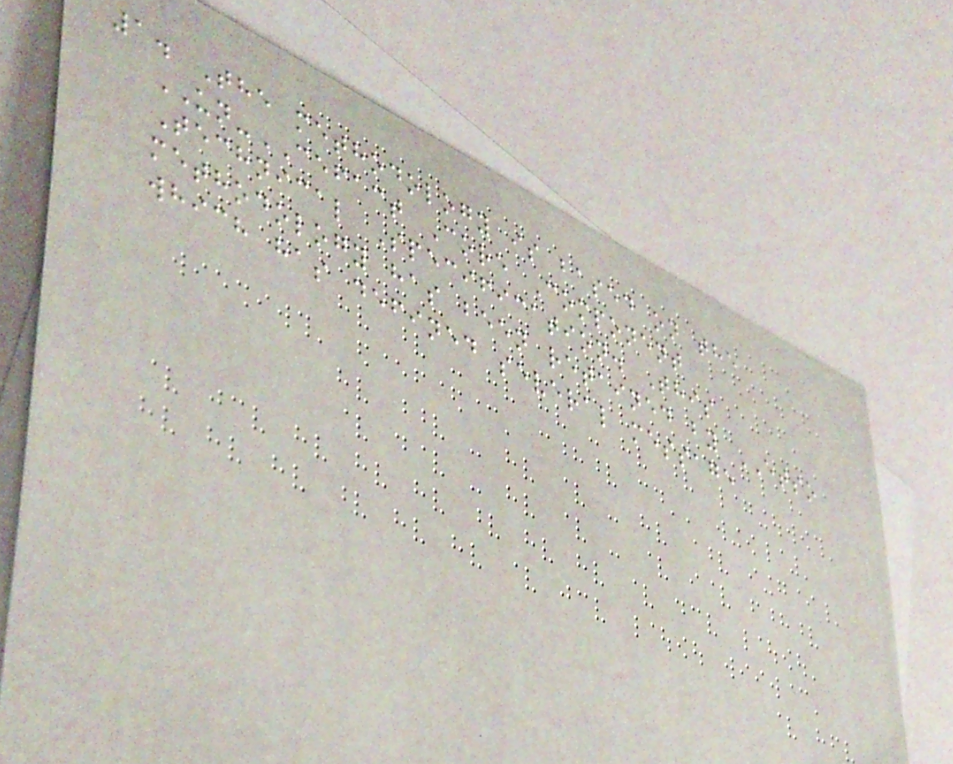1. The methodology is based on the
UN-CEFACT Core Component
Technical Specification. This
methodology has been retained by ETSO
which has defined several message
